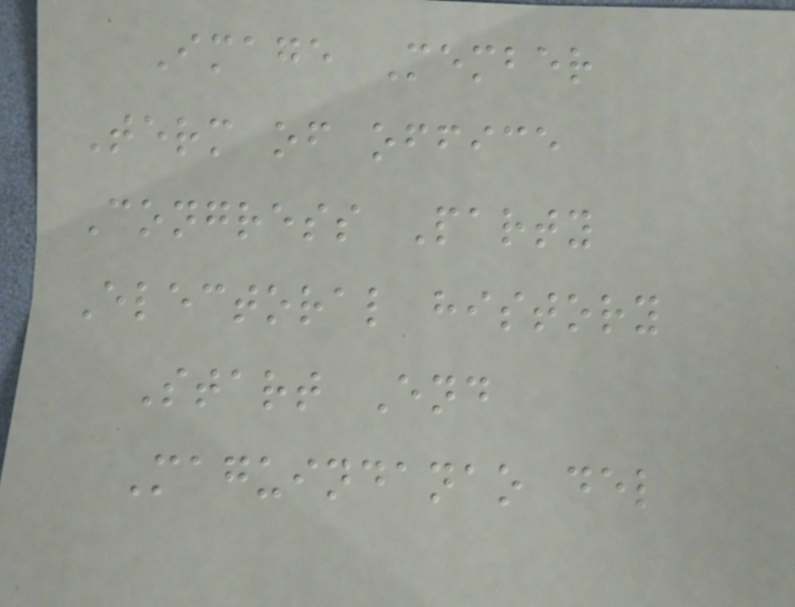Image Member
Term of office
Congress Party
Electoral history
Start End
Maguindanao del
